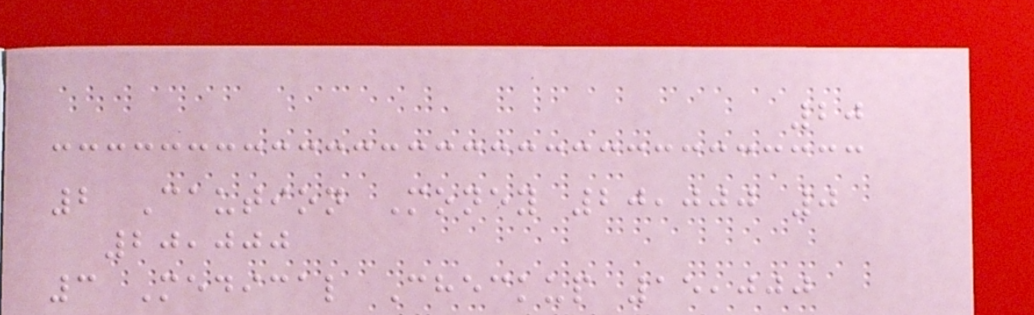20
2 Caution Money 20,000 0
20,000
3 Medical Checkup 15,000
